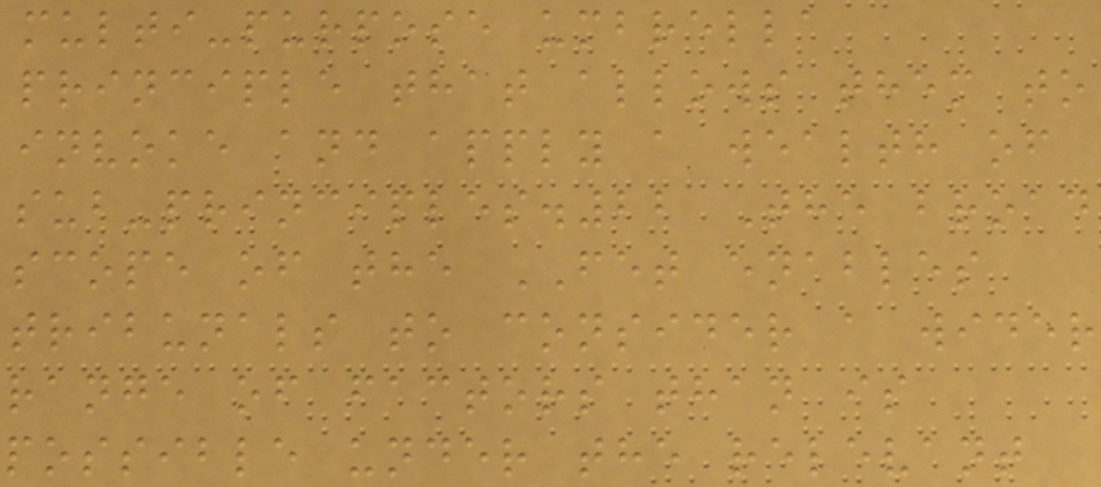multi-purpose umbrella
principle that allows them to
invoke and apply a wealth of
sub-principles.22 The broad
scope of the FET enables
tribunals to consider a wider
range of factors than is
possible under the relevant
